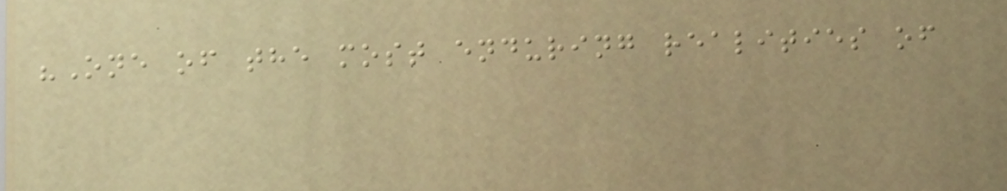"One of the most enduring realities of
